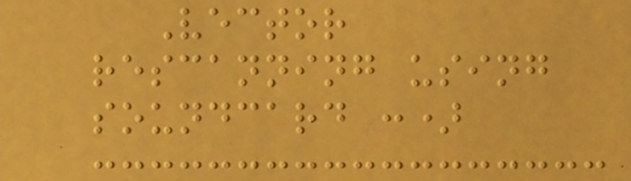Vector
rescanning using
soundcard :)
